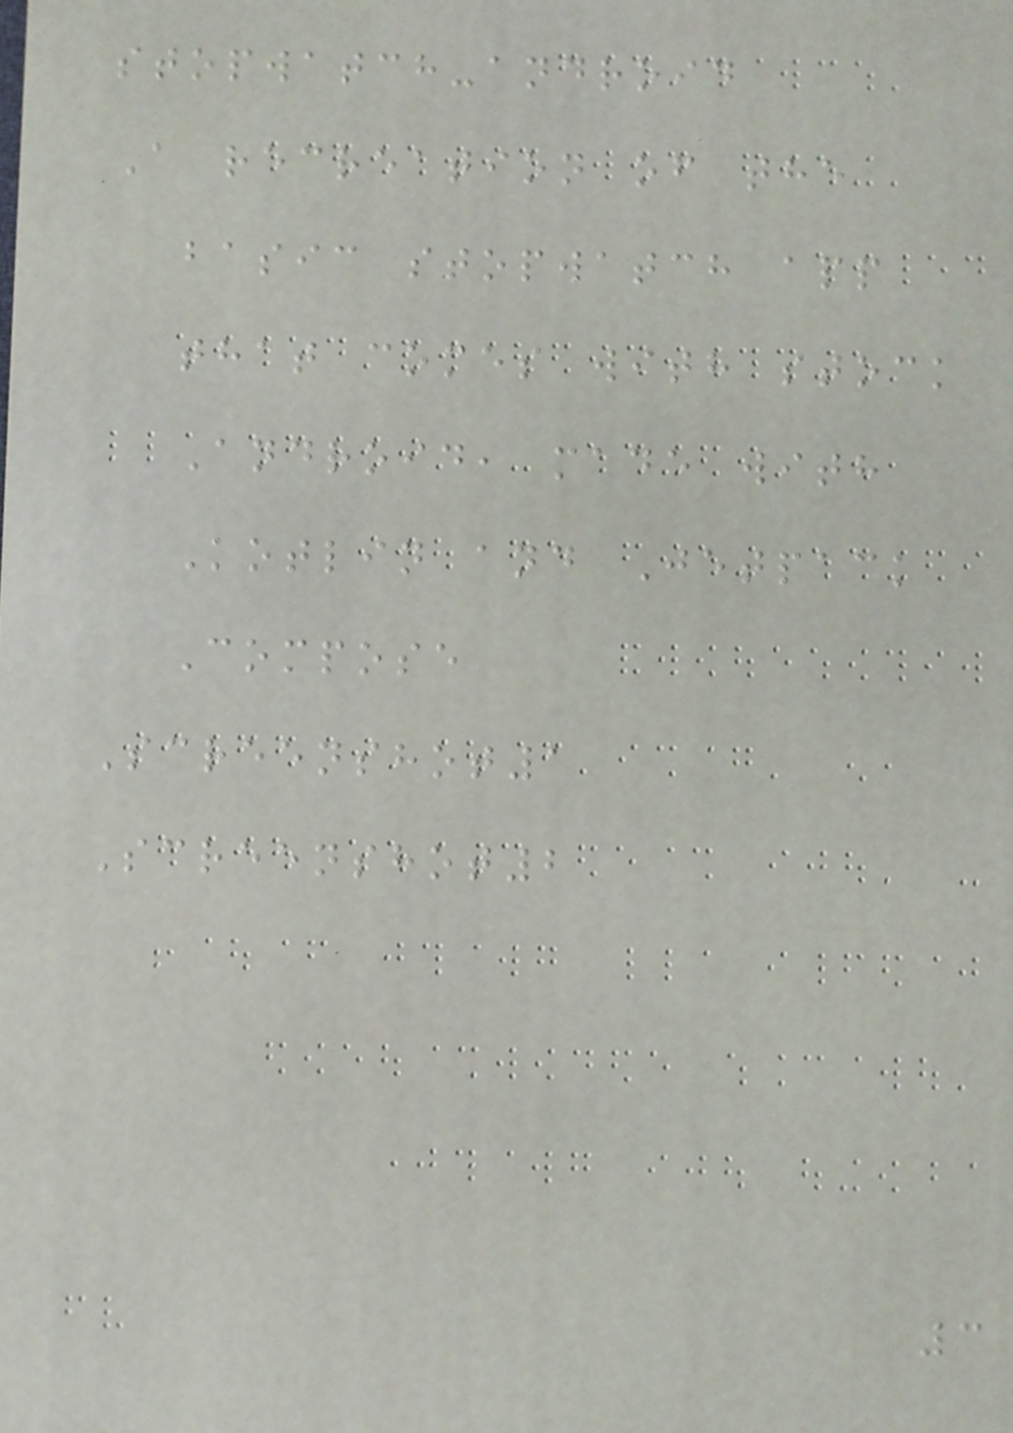stopwatch-android
A recreation of the
basic stopwatch app
that comes with stock
Android, made with
Kotlin and Jetpack
Compose
Screenshot1
Screenshot2
3
